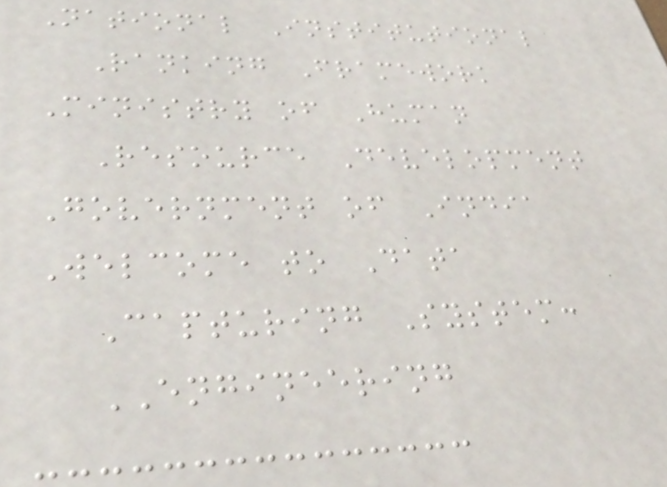National Institutional
Ranking Framework
Ministry of Human
Resource Development
Government of India
Welcome to Data
Capturing System:
ENGINEERING
